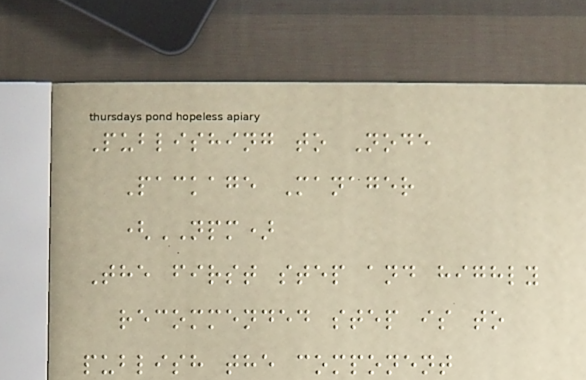Publishing to Node
Package Manager
(NPM)
The first step and highly
recommended step is to
publish the component
